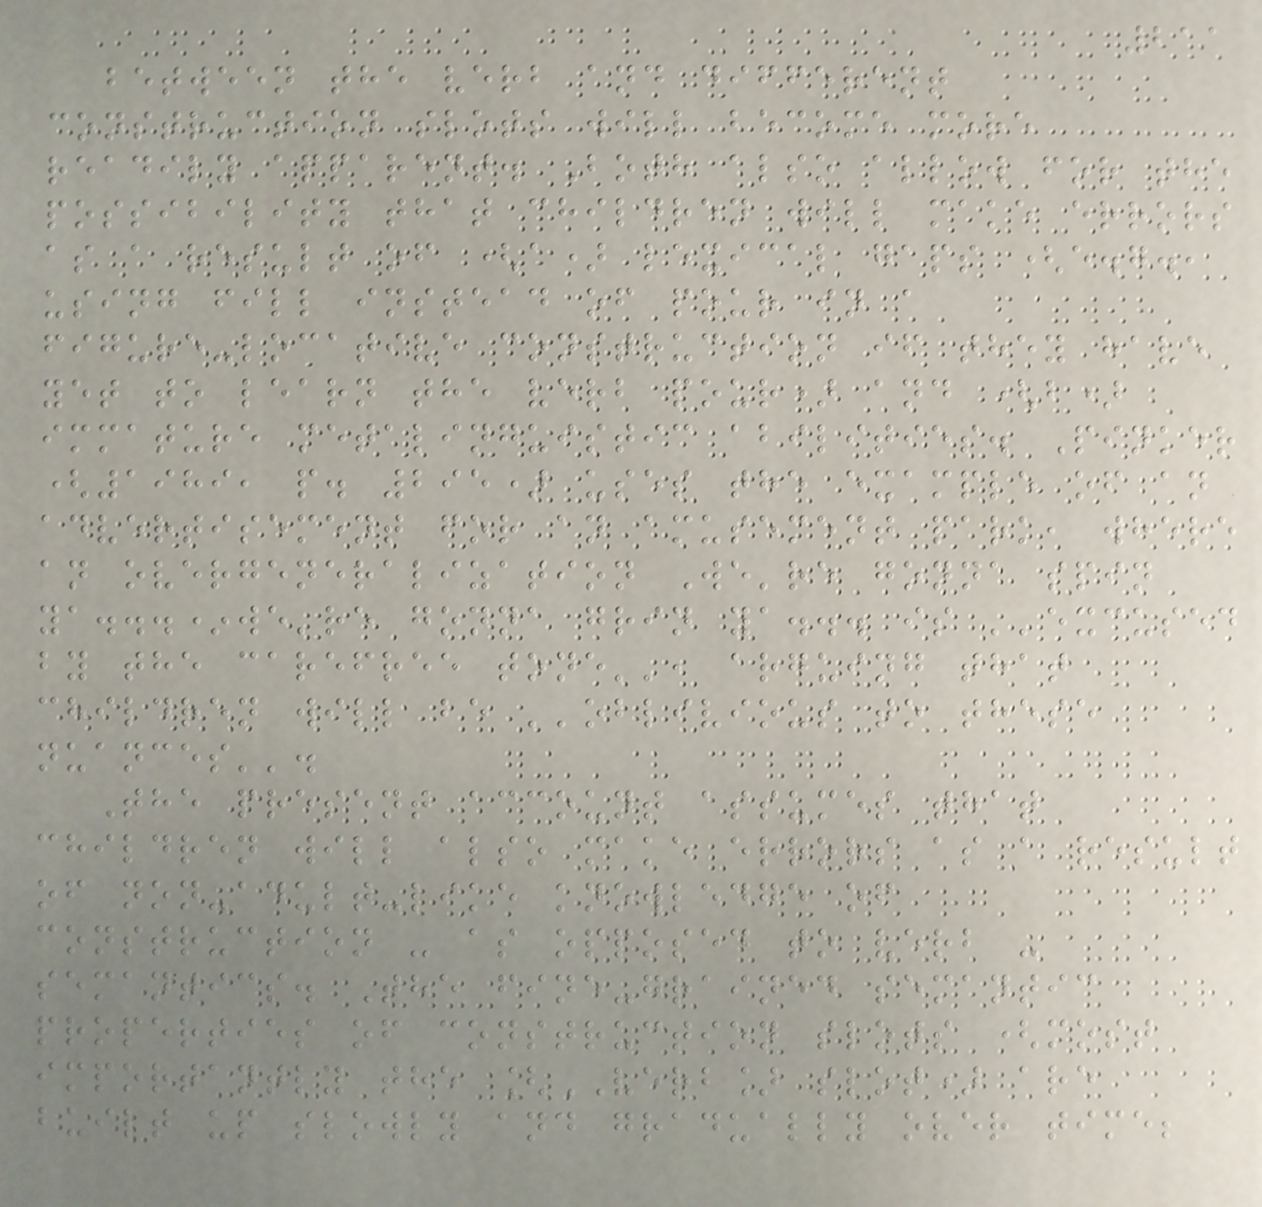211
between the verb and different
construction slots will become more
readily apparent. Both also allow for the
possibility that children will make errors
as a result of (a) lexical gaps (e.g.,
using fill instead of pour in a
figure-locative construction if they have
yet to learn the verb pour) and (b)
immature metalinguistic abilities. Pinker
(1989, p. 295) uses the example of an
advertisement for an amusement park, where
an overgeneralization We're gonna spin
ya...*we're gonna grin ya... is ''excused
by the carefree tone'', arguing that
children will be ''oblivious to these
nuances''.
The present account assumes that
children will also make errors as a result
of non-adult-like knowledge of
construction - as opposed to verb -
semantics. The fine-grained semantic
properties of construction slots (most
importantly the [VERB] slot) are
built up slowly and gradually over time;
